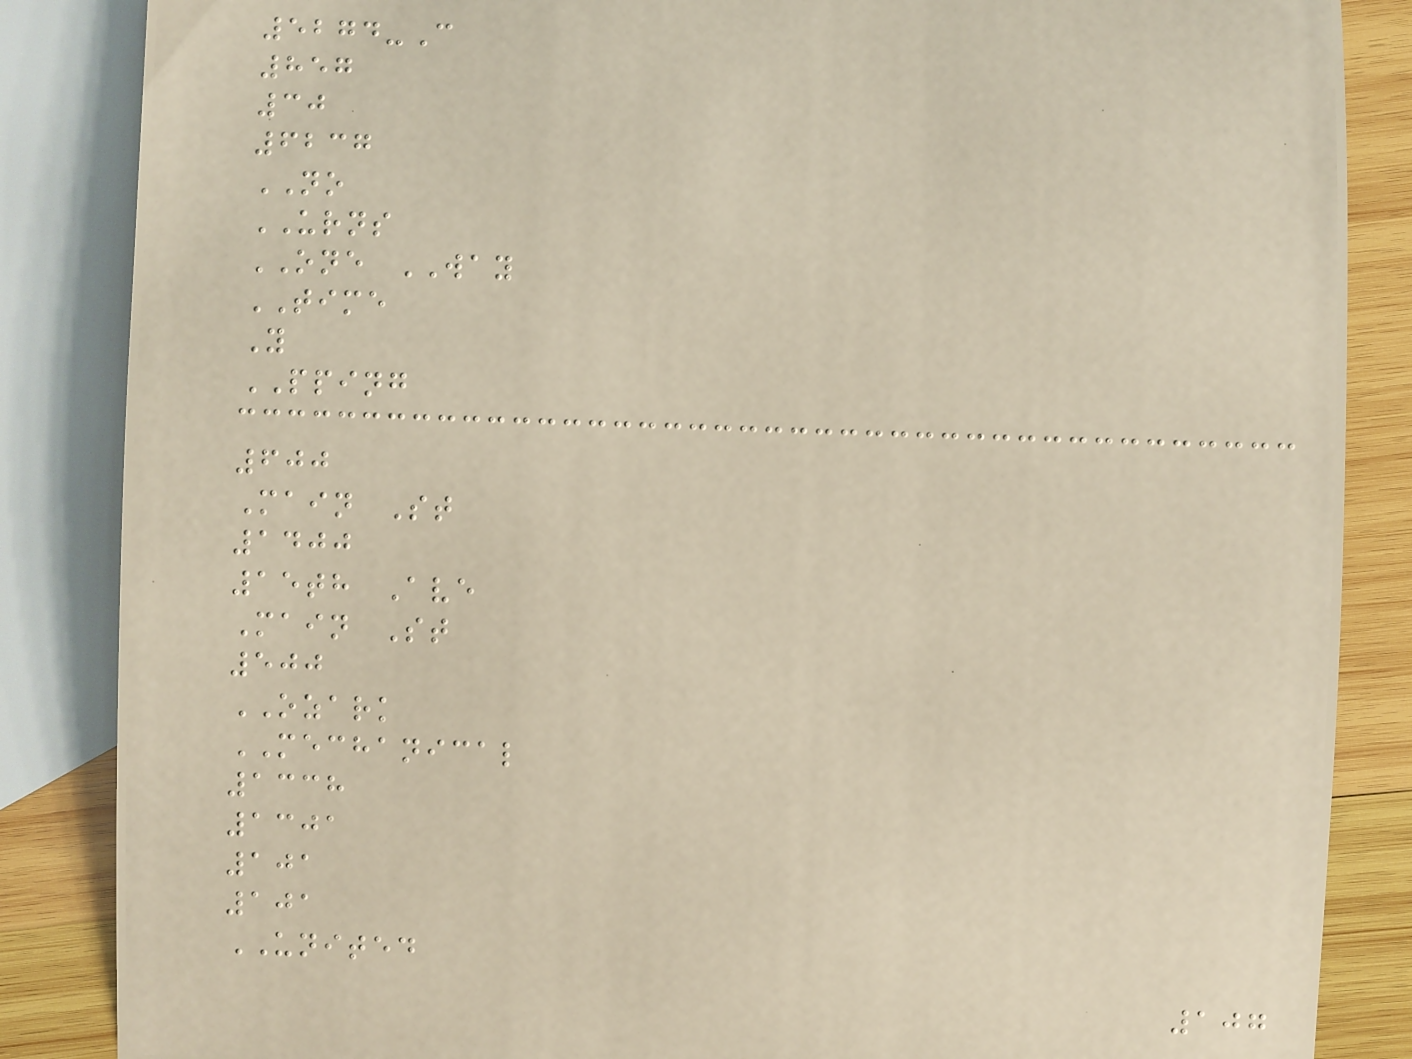5274-C
857
30
6237
NO
URNS
ONE WAY
TIME
Y
PPING
600
Main St
1400
15th Ave
Main St
500
OZARK
MECHANICAL
1338
1301
101
101
UNITED
107
